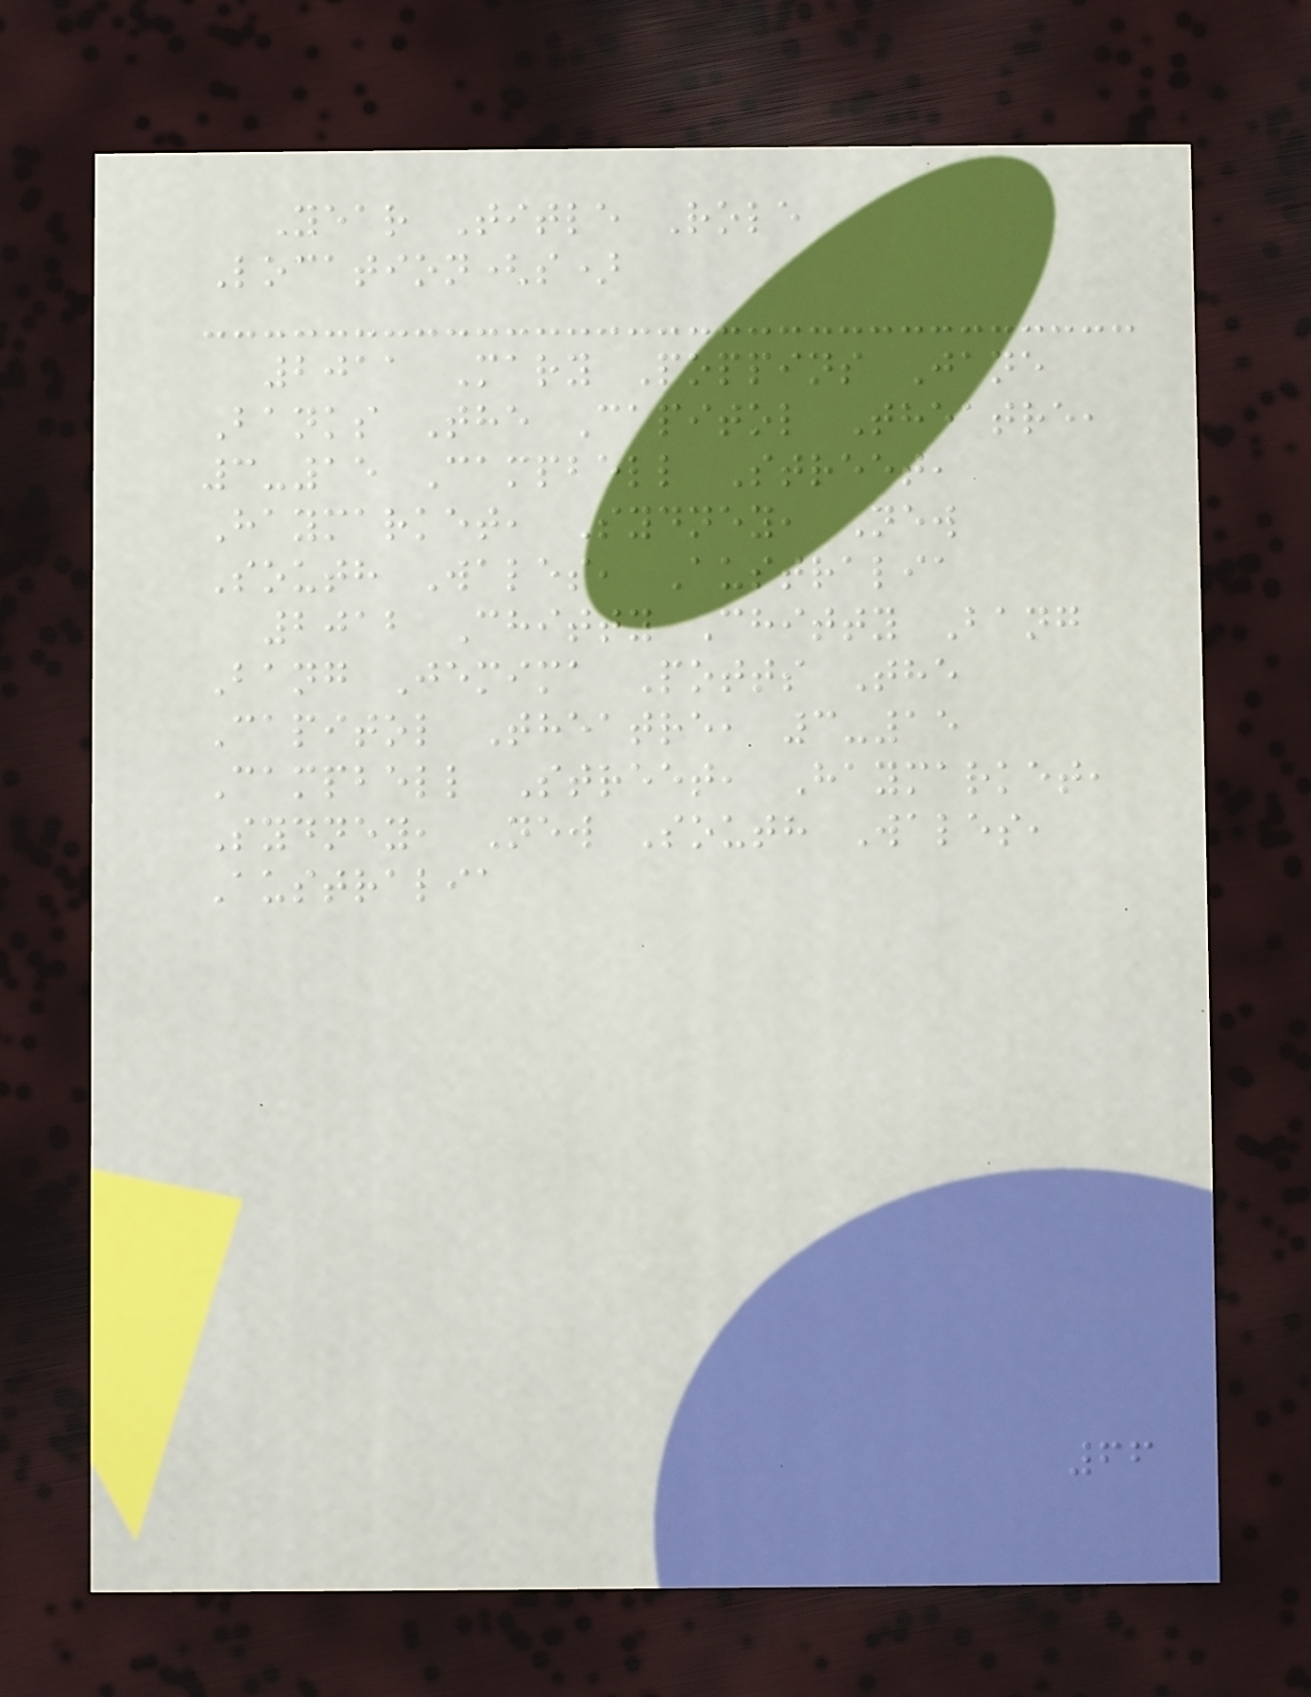Year Title Role
Location(s)
2011 Mary Poppins Jane
Banks The Capitol Theatre,
3-15 Campbell Street,
Haymarket, Sydney, New
South Wales, Australia
2012 Chitty Chitty Bang
Bang Jemima Potts The
Capitol Theatre, 3-15
Campbell Street, Haymarket,
Sydney, New South Wales,
Australia
66
